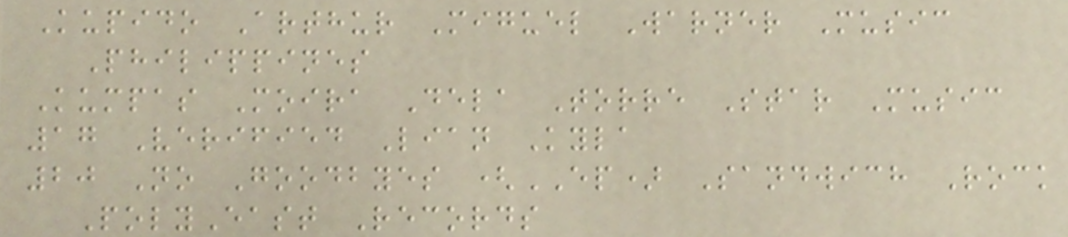Kupido Arthur Miguel Warner Music
Philippines
Kumpas Moira Dela Torre Star Music
17 Verified Lian Kyla
20 No Goodbyes (EP) Sandwich Rock
PolyEast Records
